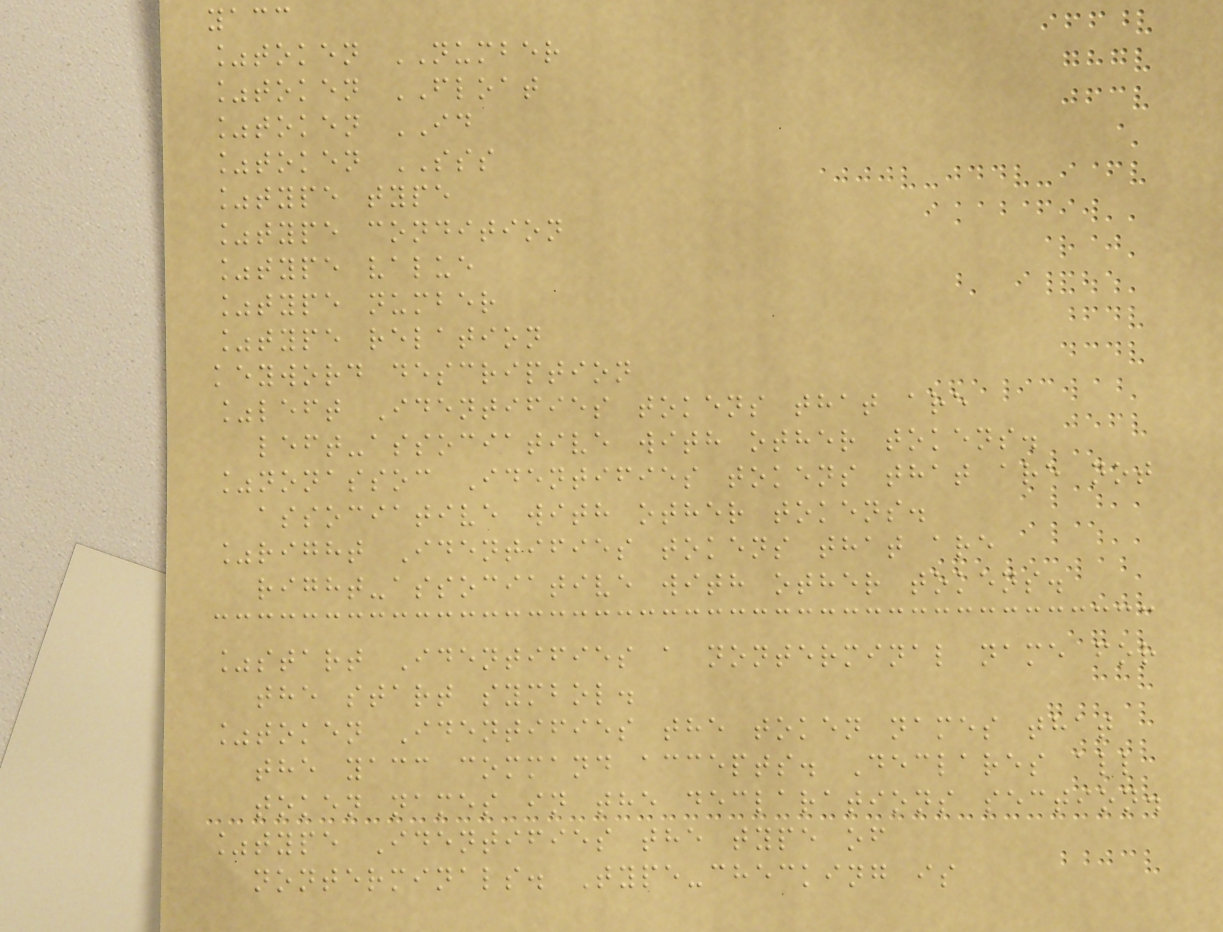yacc
%token NUMBER
%token FLOAT
%token ID
%token SSS
%type type
%type condition
%type value
%type number
%type relation
keyword description
%left Identifies tokens that are
left-associative with other tokens.
%nonassoc Identifies tokens that are not
associative with other tokens.
%right Identifies tokens that are
right-associative with other tokens.
%start Identifies a nonterminal name for
the start symbol.
%token Identifies the token names that
the yacc command accepts. Declares all
token names in the declarations section.
%type Identifies the type of
nonterminals. Type-checking is
